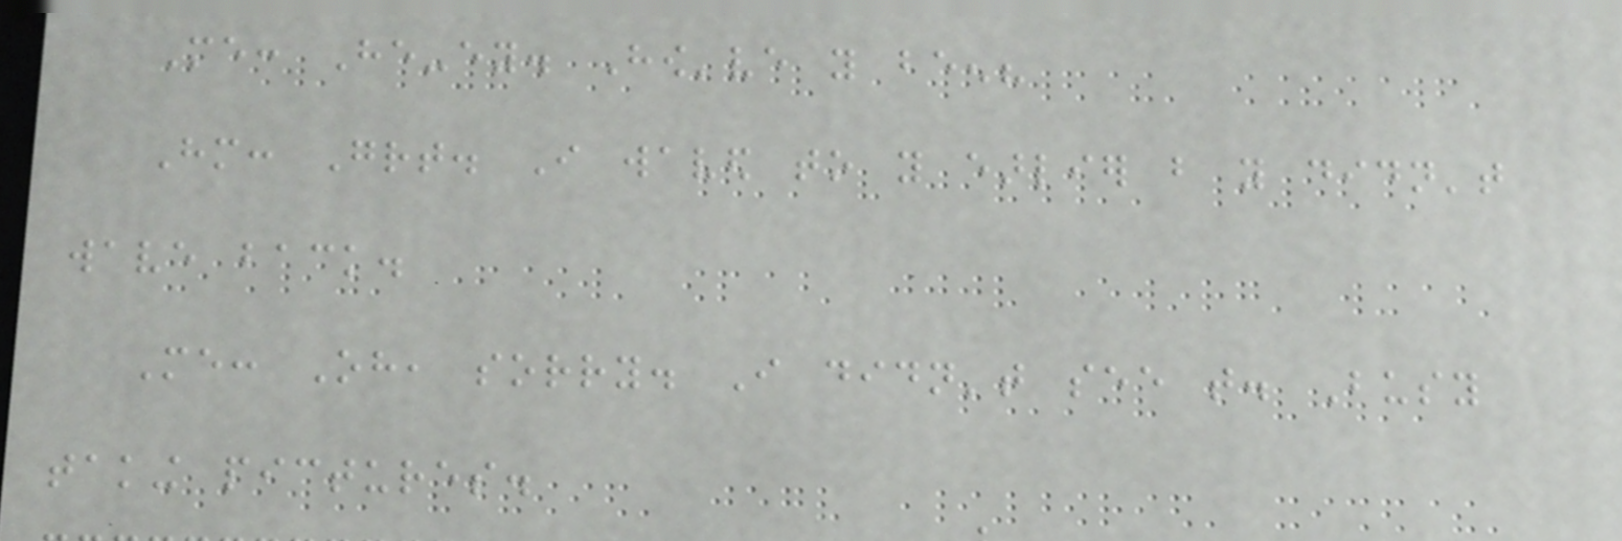Me: He-ey. How've you been?
Him: Great. I waved to you earlier but you didn't
wave back.
Me: Oh, sorry. I didn't see that. Busy
taking pictures.
